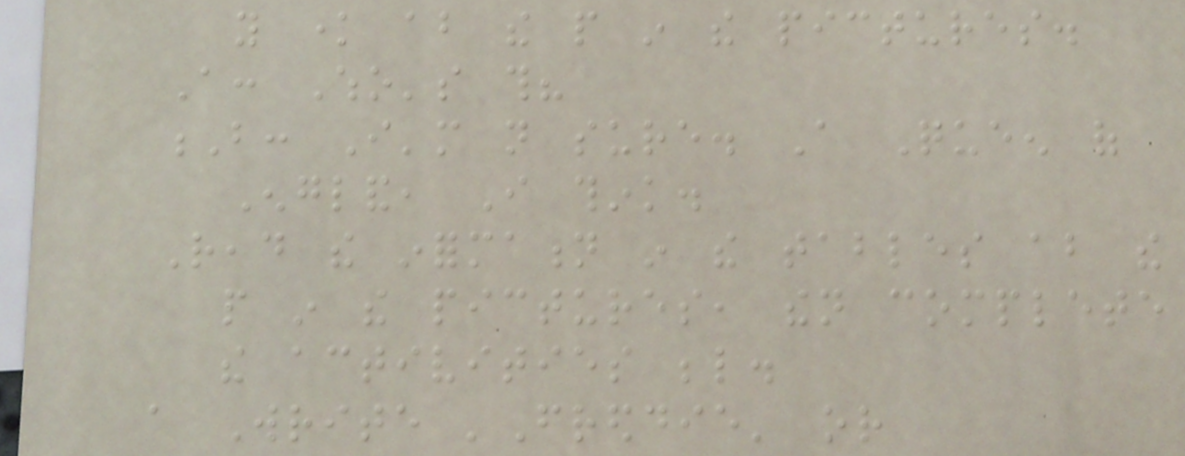you know about the people in the pictures.
A: Who's this?
B: I'm not sure. A Queen of
England, I think.
Read the information in the tables about the
people in the pictures, then complete
the activities below.
a Write 'Freddie' or
